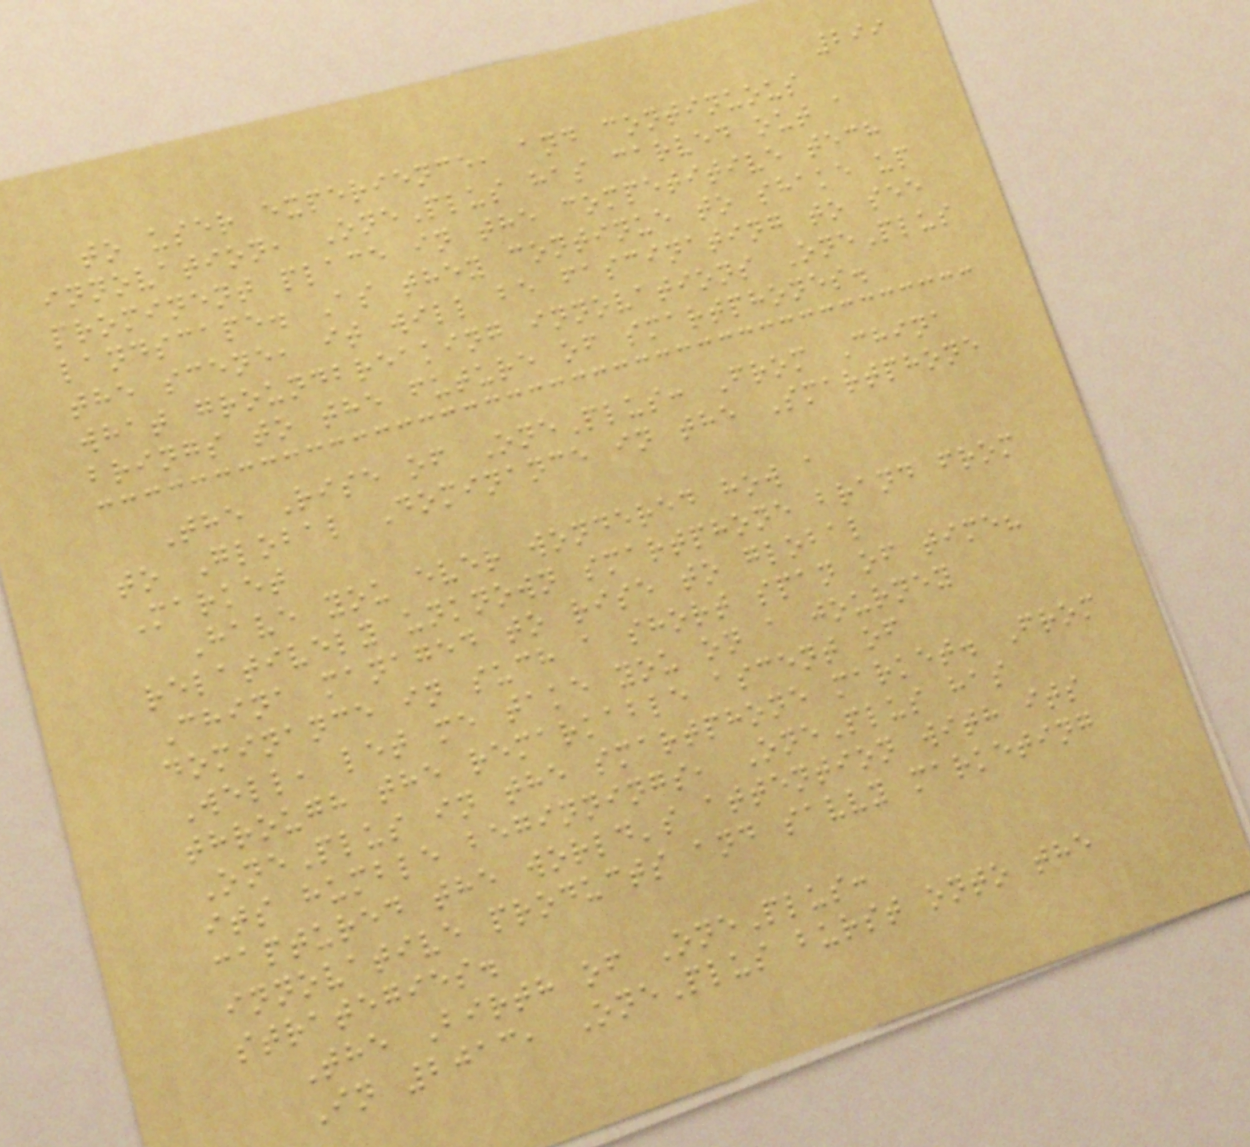299
to user experience, and continuous
innovation, OnePlus has carved out a
prominent place in the competitive tech
landscape. As they continue to shake up
the scene, it will be fascinating to see
what groundbreaking innovations OnePlus
brings to the future of smartphones.
The Rise of OnePlus: From China
to Global Dominance in the Smartphone
Market
Have you ever wondered how a
relatively unknown smartphone brand from
China managed to rise to global
dominance in such a short span of time?
Well, let me take you on a journey
through the remarkable ascent of
OnePlus in the smartphone market. From
its humble beginnings, OnePlus has
captured the world's attention with its
innovative products and savvy marketing
strategies.
The Birth of OnePlus:
In 2013, OnePlus burst onto the
